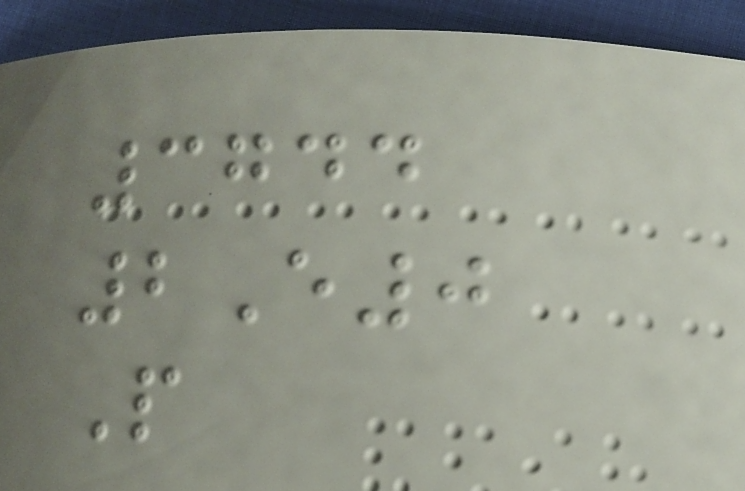3744
2E0
P
